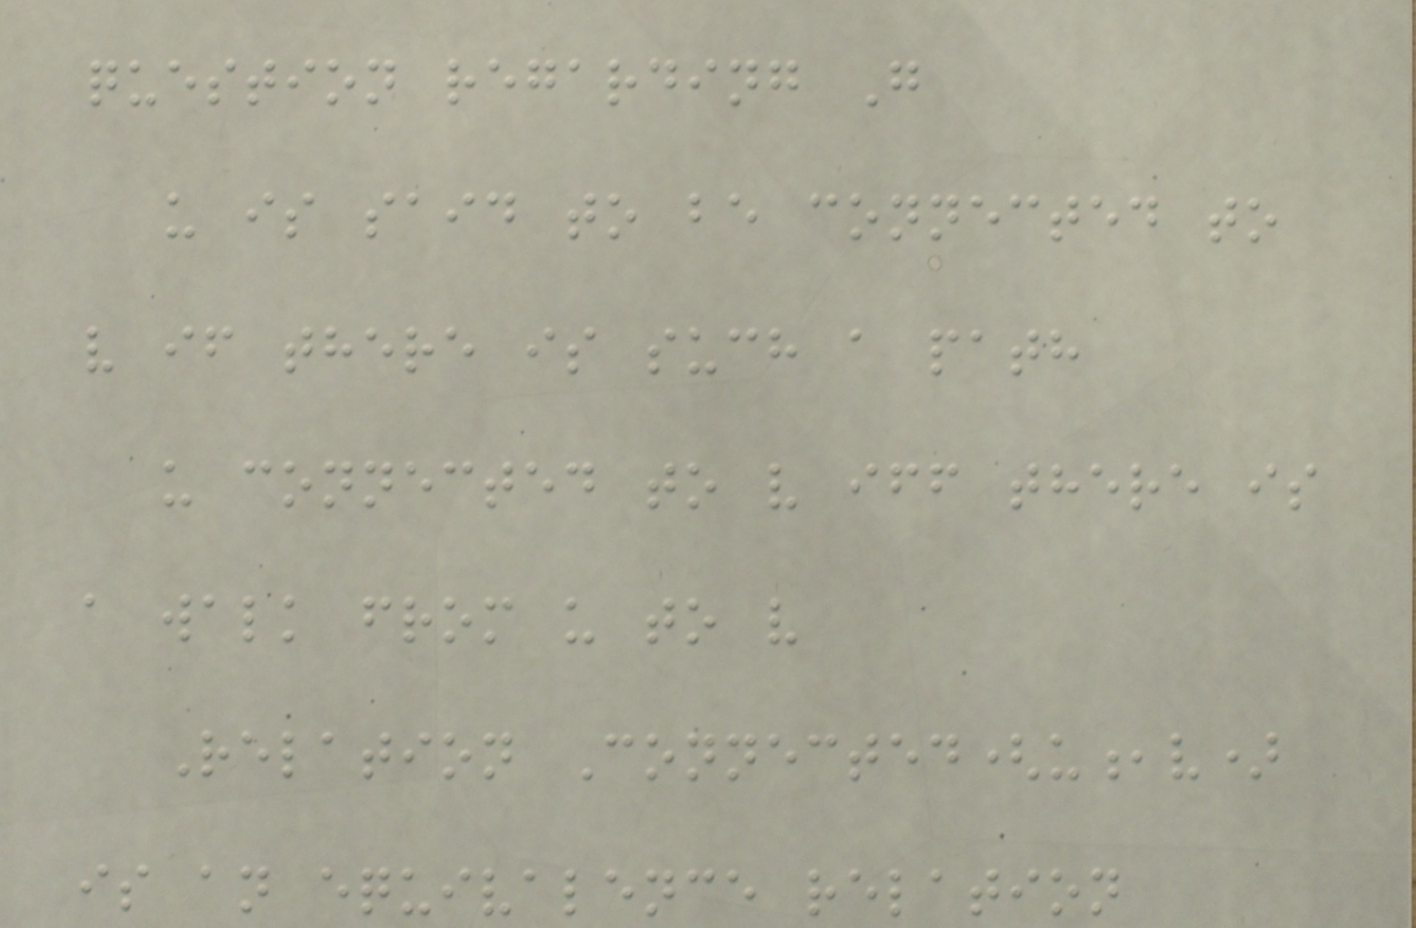question regarding G
u is said to be connected to
v if there is such a path
u connected to v iff there is
a walk from u to v
Relation Connected(u,v)
is an equivalence relation
